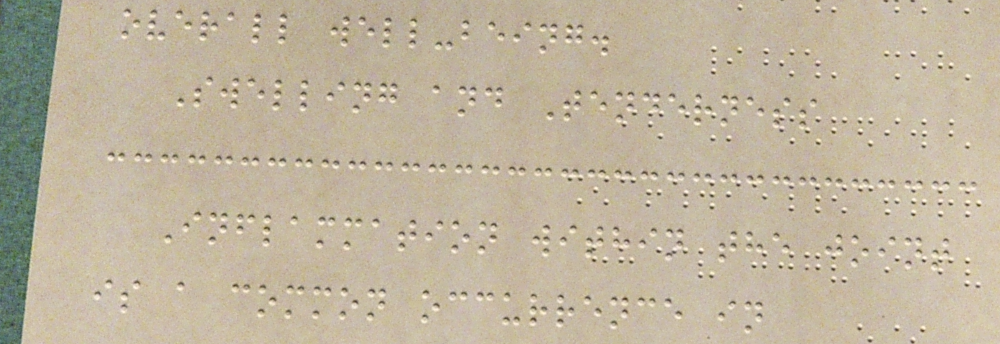overall well-being.
Swelling and Tenderness
Inflammation within the joint
is a common occurrence in
